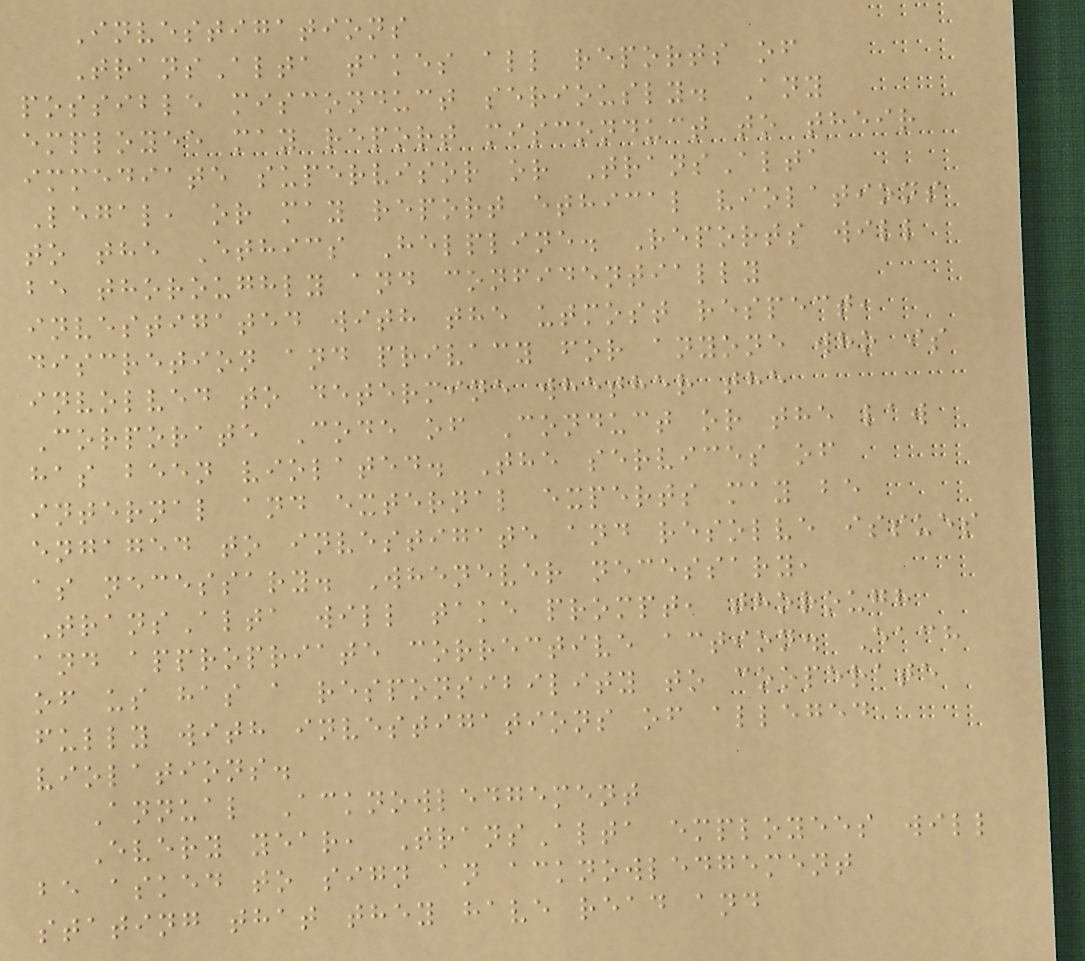Investigations
TransAlta takes all reports of
possible misconduct seriously. Any
employee may report misconduct to their
immediate supervisor or TransAlta
Legal, or may report ethical violations
to the Ethics Helpline. Reports will
be thoroughly and confidentially
investigated with the utmost respect,
discretion and privacy for anyone who is
involved to determine whether the
Corporate Code of Conduct or the law
has been violated. The services of
internal and external experts may be
engaged to investigate and resolve issues
as necessary. Whenever necessary,
TransAlta will take prompt, thorough
and appropriate corrective action. Each
of us has a responsibility to cooperate
fully with investigations of alleged
violations.
Annual Acknowledgement
Every year, TransAlta employees will
be asked to sign an acknowledgement
stating that they have read and
